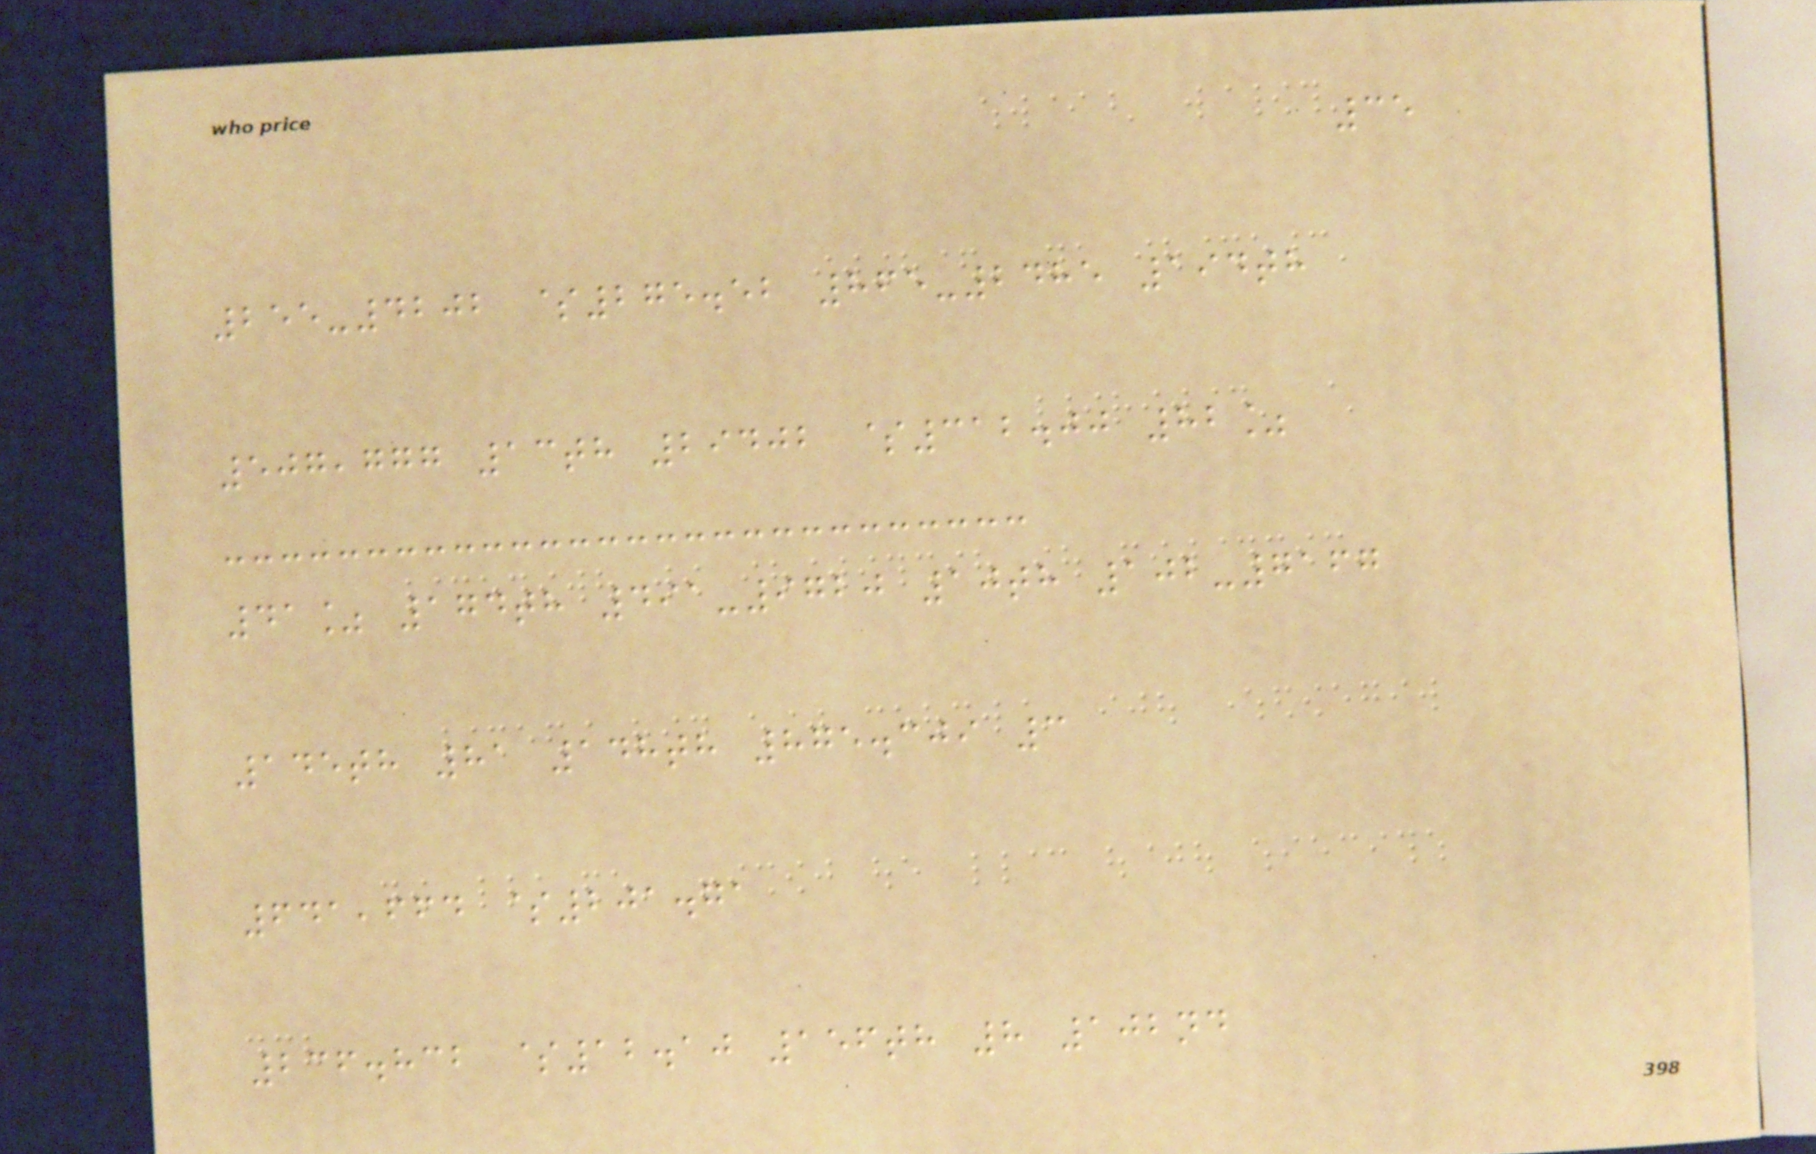35
255-4202 $275.52 865-2485 194th
507,777 13th 29402 $312.00 82%
41% 174th 491-9720 10th 102-7167
145th 81 148th 875.309 3
641,664 $201.71
236.832 $12.10 156th 8 102nd
